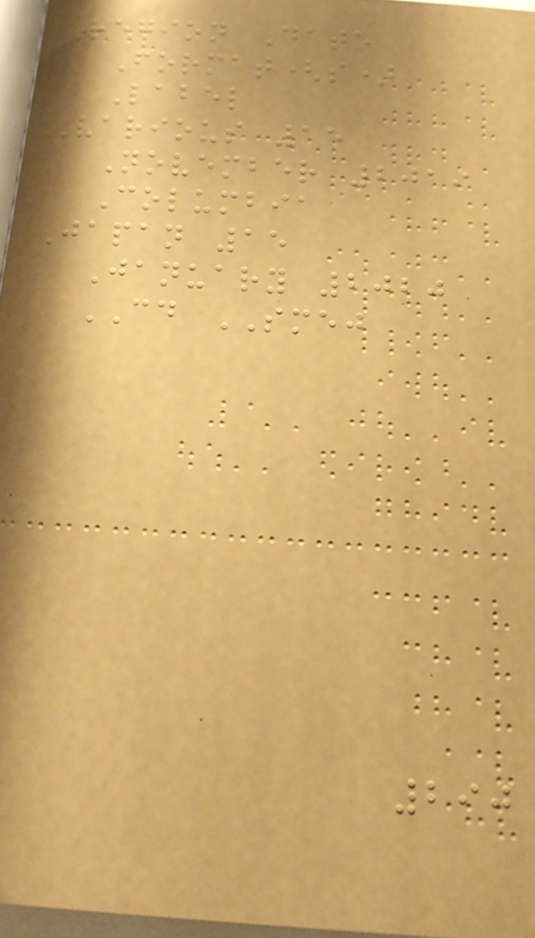Region Date
Format(s)
Label
Various 15
November 2019
Columbia
Japan 15
January 2020
CD SMEJ
290
